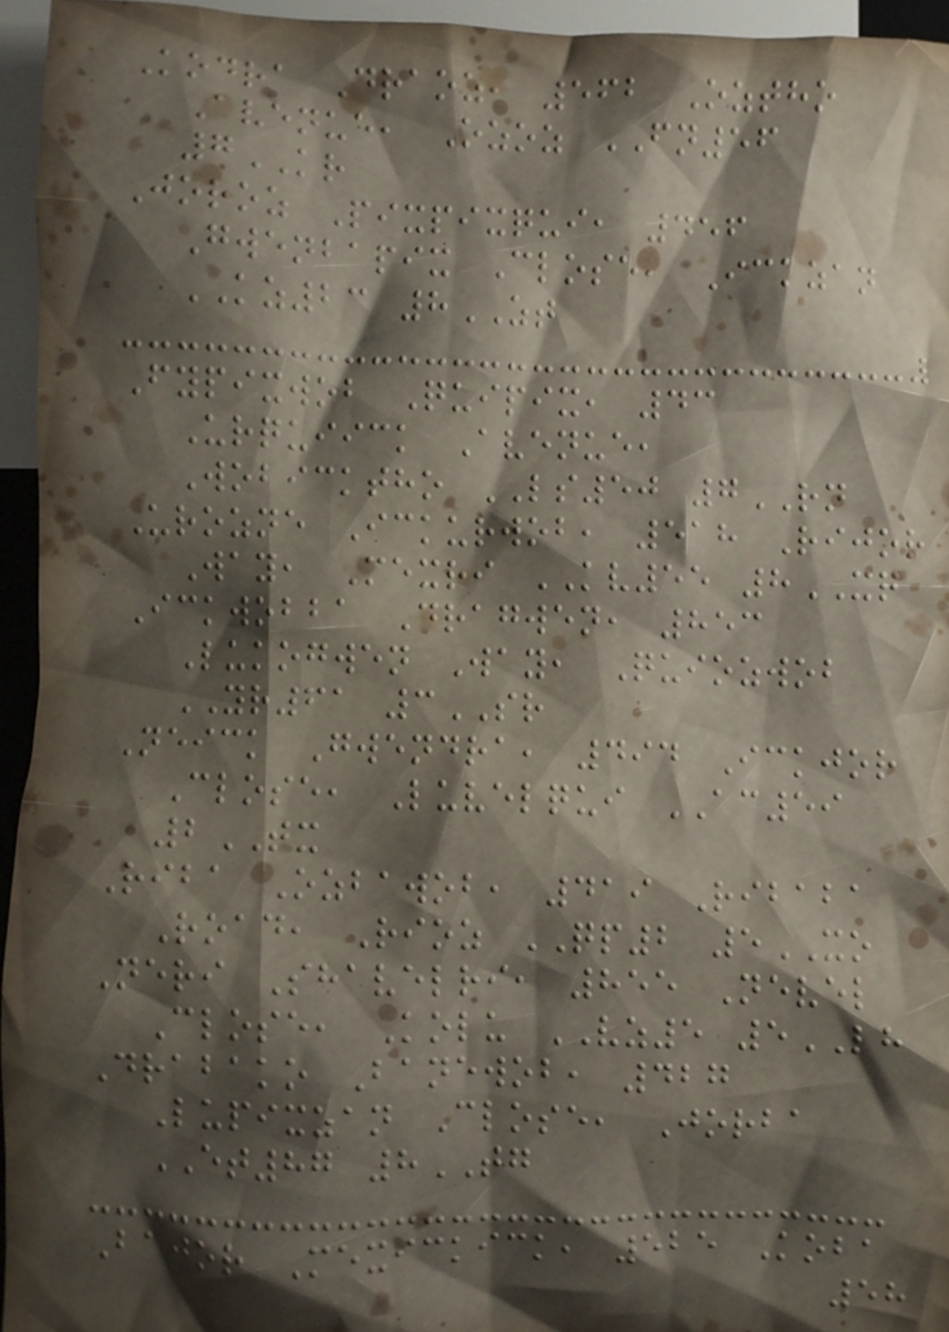Kodra Draoz, 562 Oztho
Avenue, Ozoz FN56
7KR
Joroz Pixpixqui, 456
Gwenbapix Close, Ickzan
KZ23 8ZT
Fypixwob Quipix, 43
Urquiick Avenue,
Wobicktho LS50 7RN
Urozne Ickurwob, 518 Rijor
Way, Mexri KV55 8XQ
Ickwobba Dragwen, 853
Lukogwen Way, Quiozwob
YR61 3SR
Neick Gwendra, 494 Ickjor
Close, Luvelqui AC59
2TX
Riba Ozbawob, 419 Ribaba
Road, Rioz QP2 5XO
Neri Shavelri, 855 Nevel
Close, Kolu VZ5 5LH
Drabako Banewob, 427
Lupixzan Close, Jorba
ET87 8TG
Bajor Mexickick, 525 Koba
58
